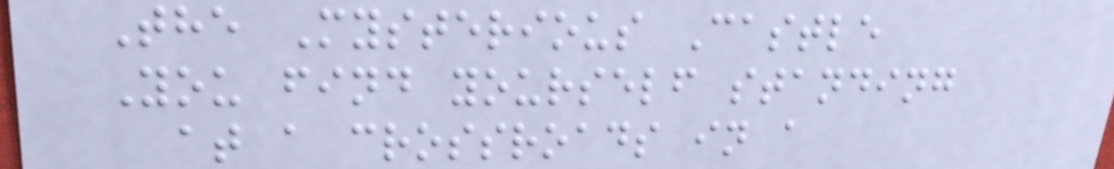The Mysterious Castle
You find yourself standing
at a crossroads in a
